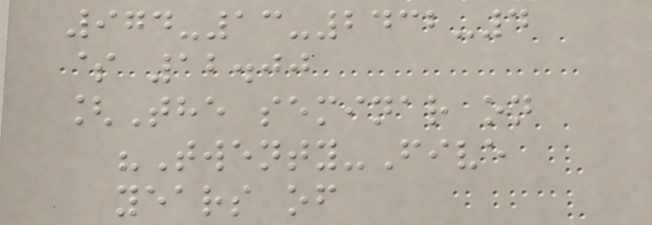974-13-2432-4
$ 12.00
[The seminar on
"Twenty-Five
years of
